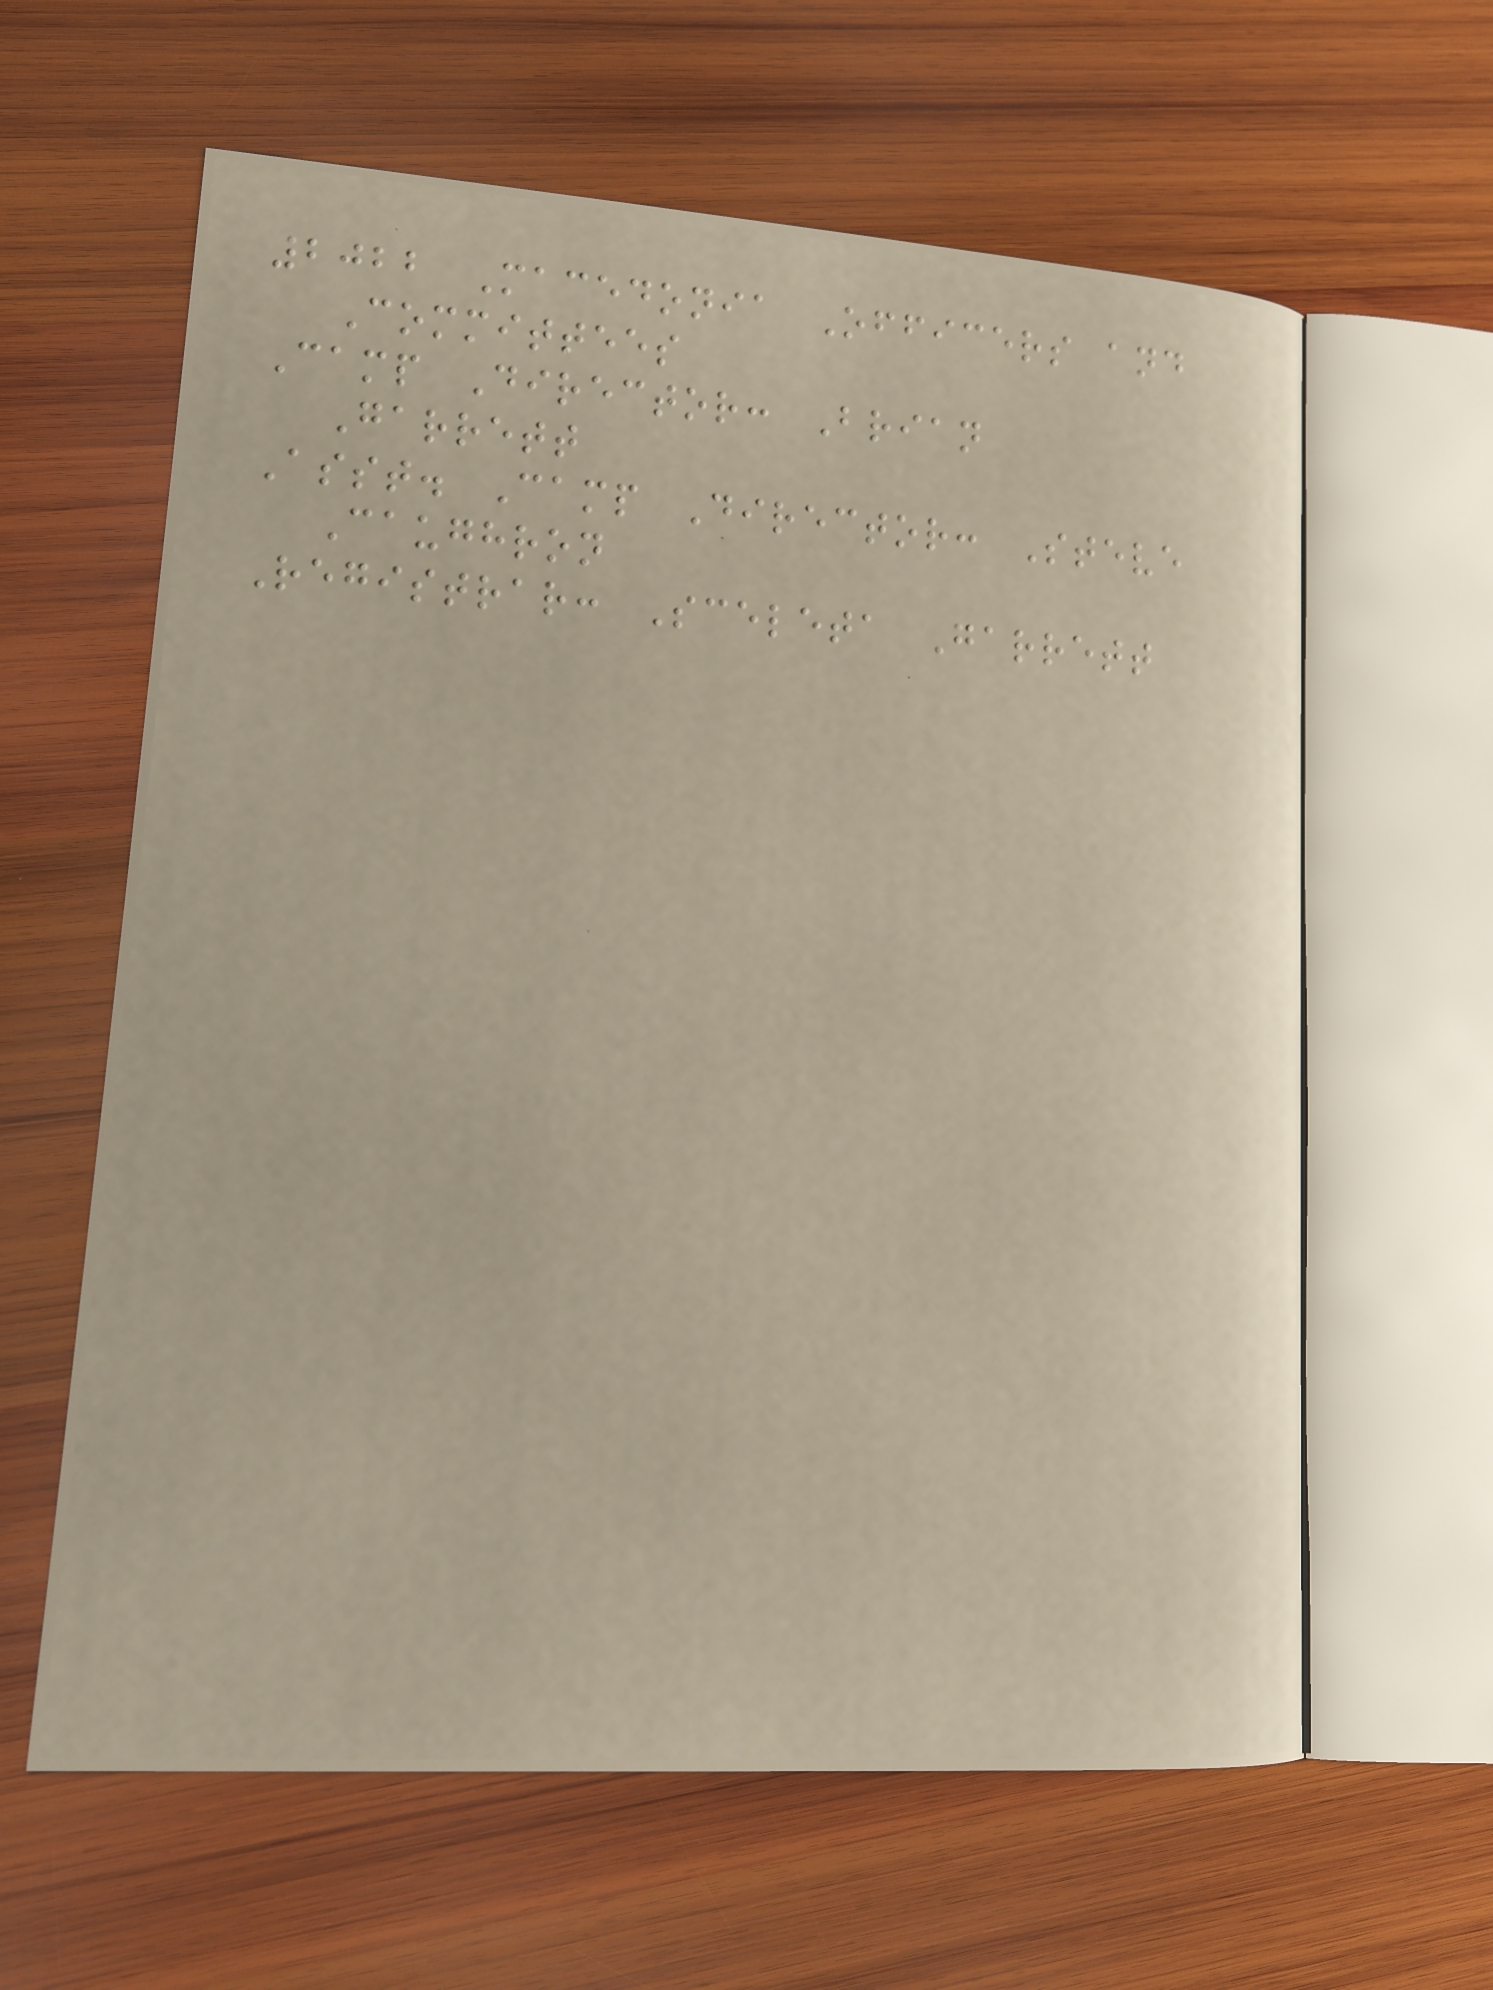2022 Macedonia Officers and
Committees
Camp Director: Brian
Garrett
Asst. Camp Director: Steve
Caughron
Registrar: Sceleta Garrett
